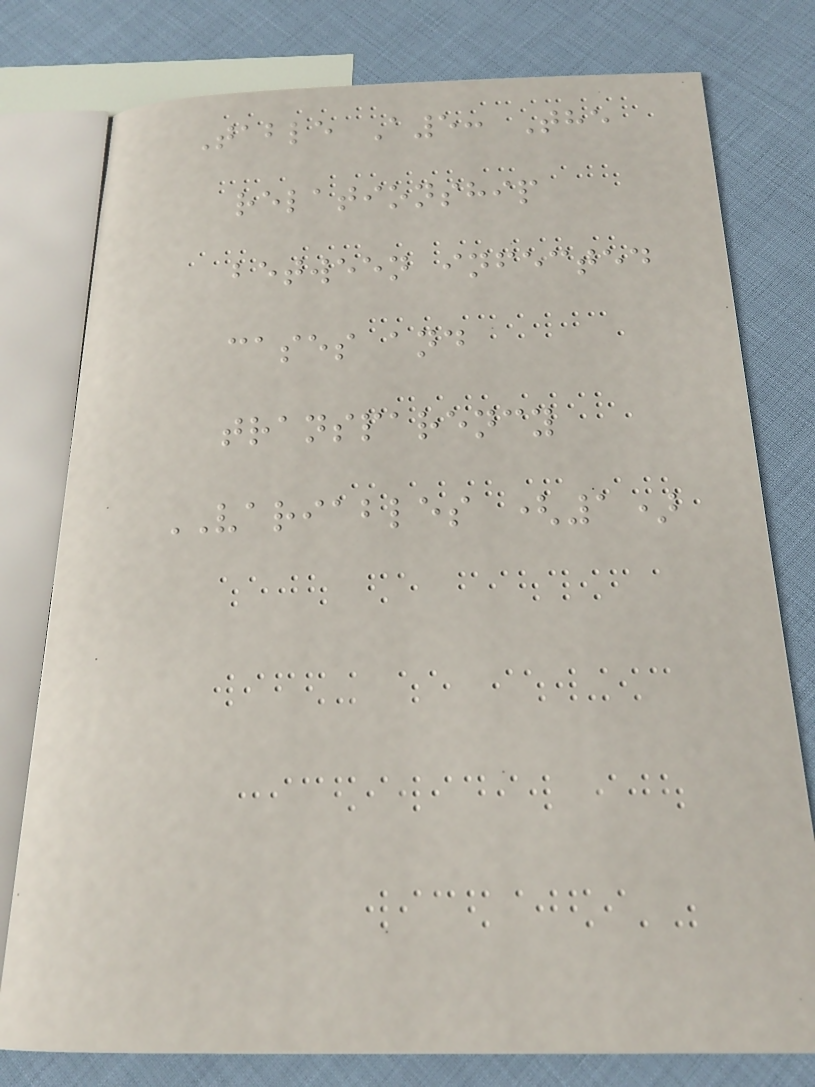Table A5: The
relationship
between infected
cases and
transparency
VARIABLES (1)
